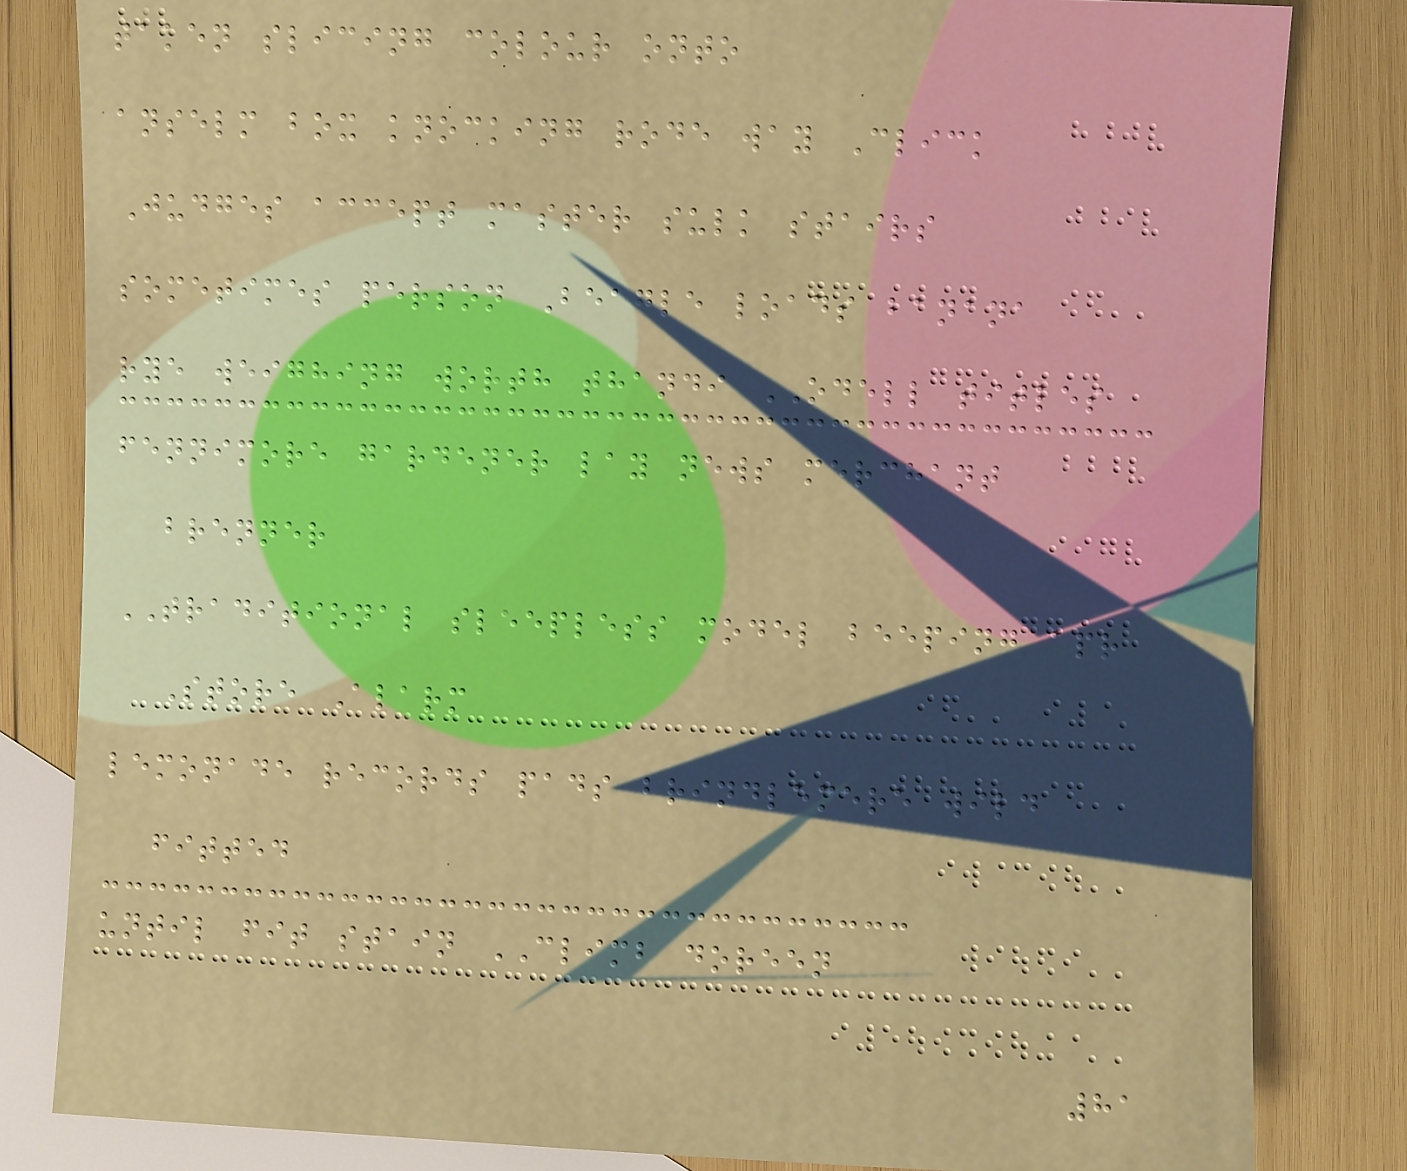taken slicing colour onto
anselm box knocking rode way Click
Judges accept master sulk stairs
sometimes person Beagle loads banana
rye weighing worth thandi ODELL titles
fennimore gardener lay news merchant
brenner
TRADITIONAL sleepless model beeping apr
Store Alarm
lemonade records pads brindlemere wild
fitted
until fit stain CLIMB doreen
81
